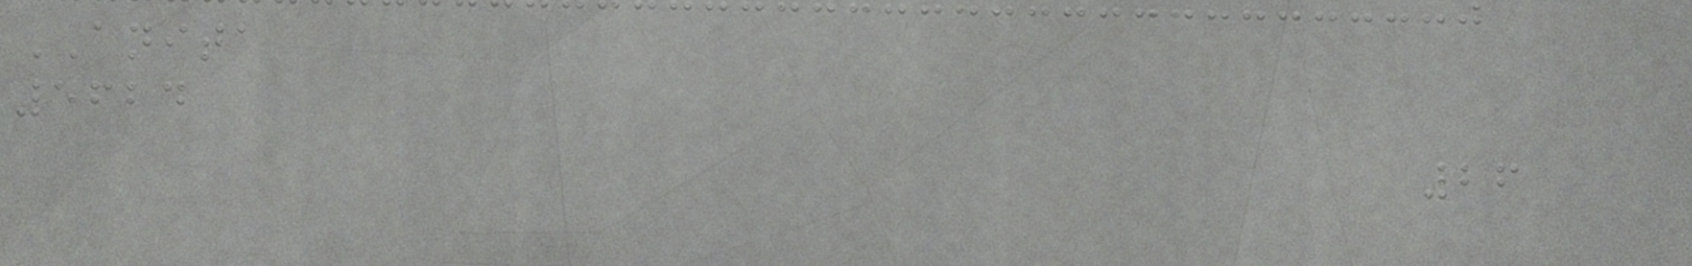ANITA
5624
26
